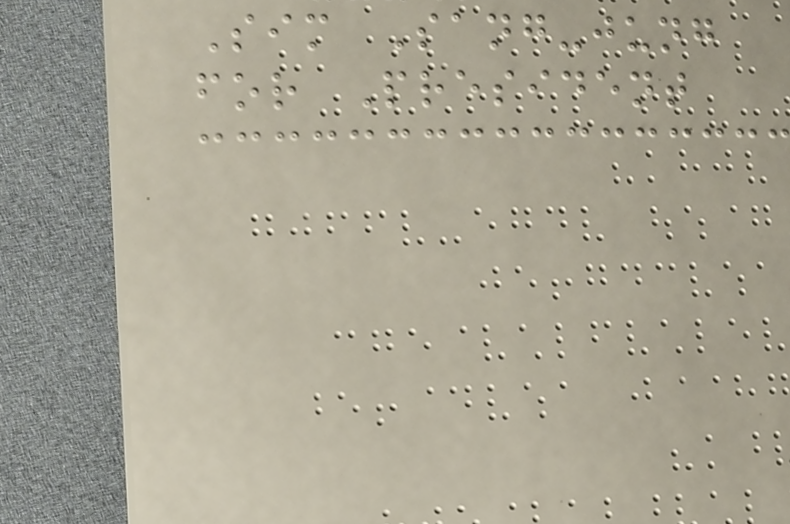Sim Sang-jung
for President
